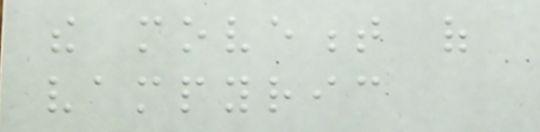the movement of
vampyric
